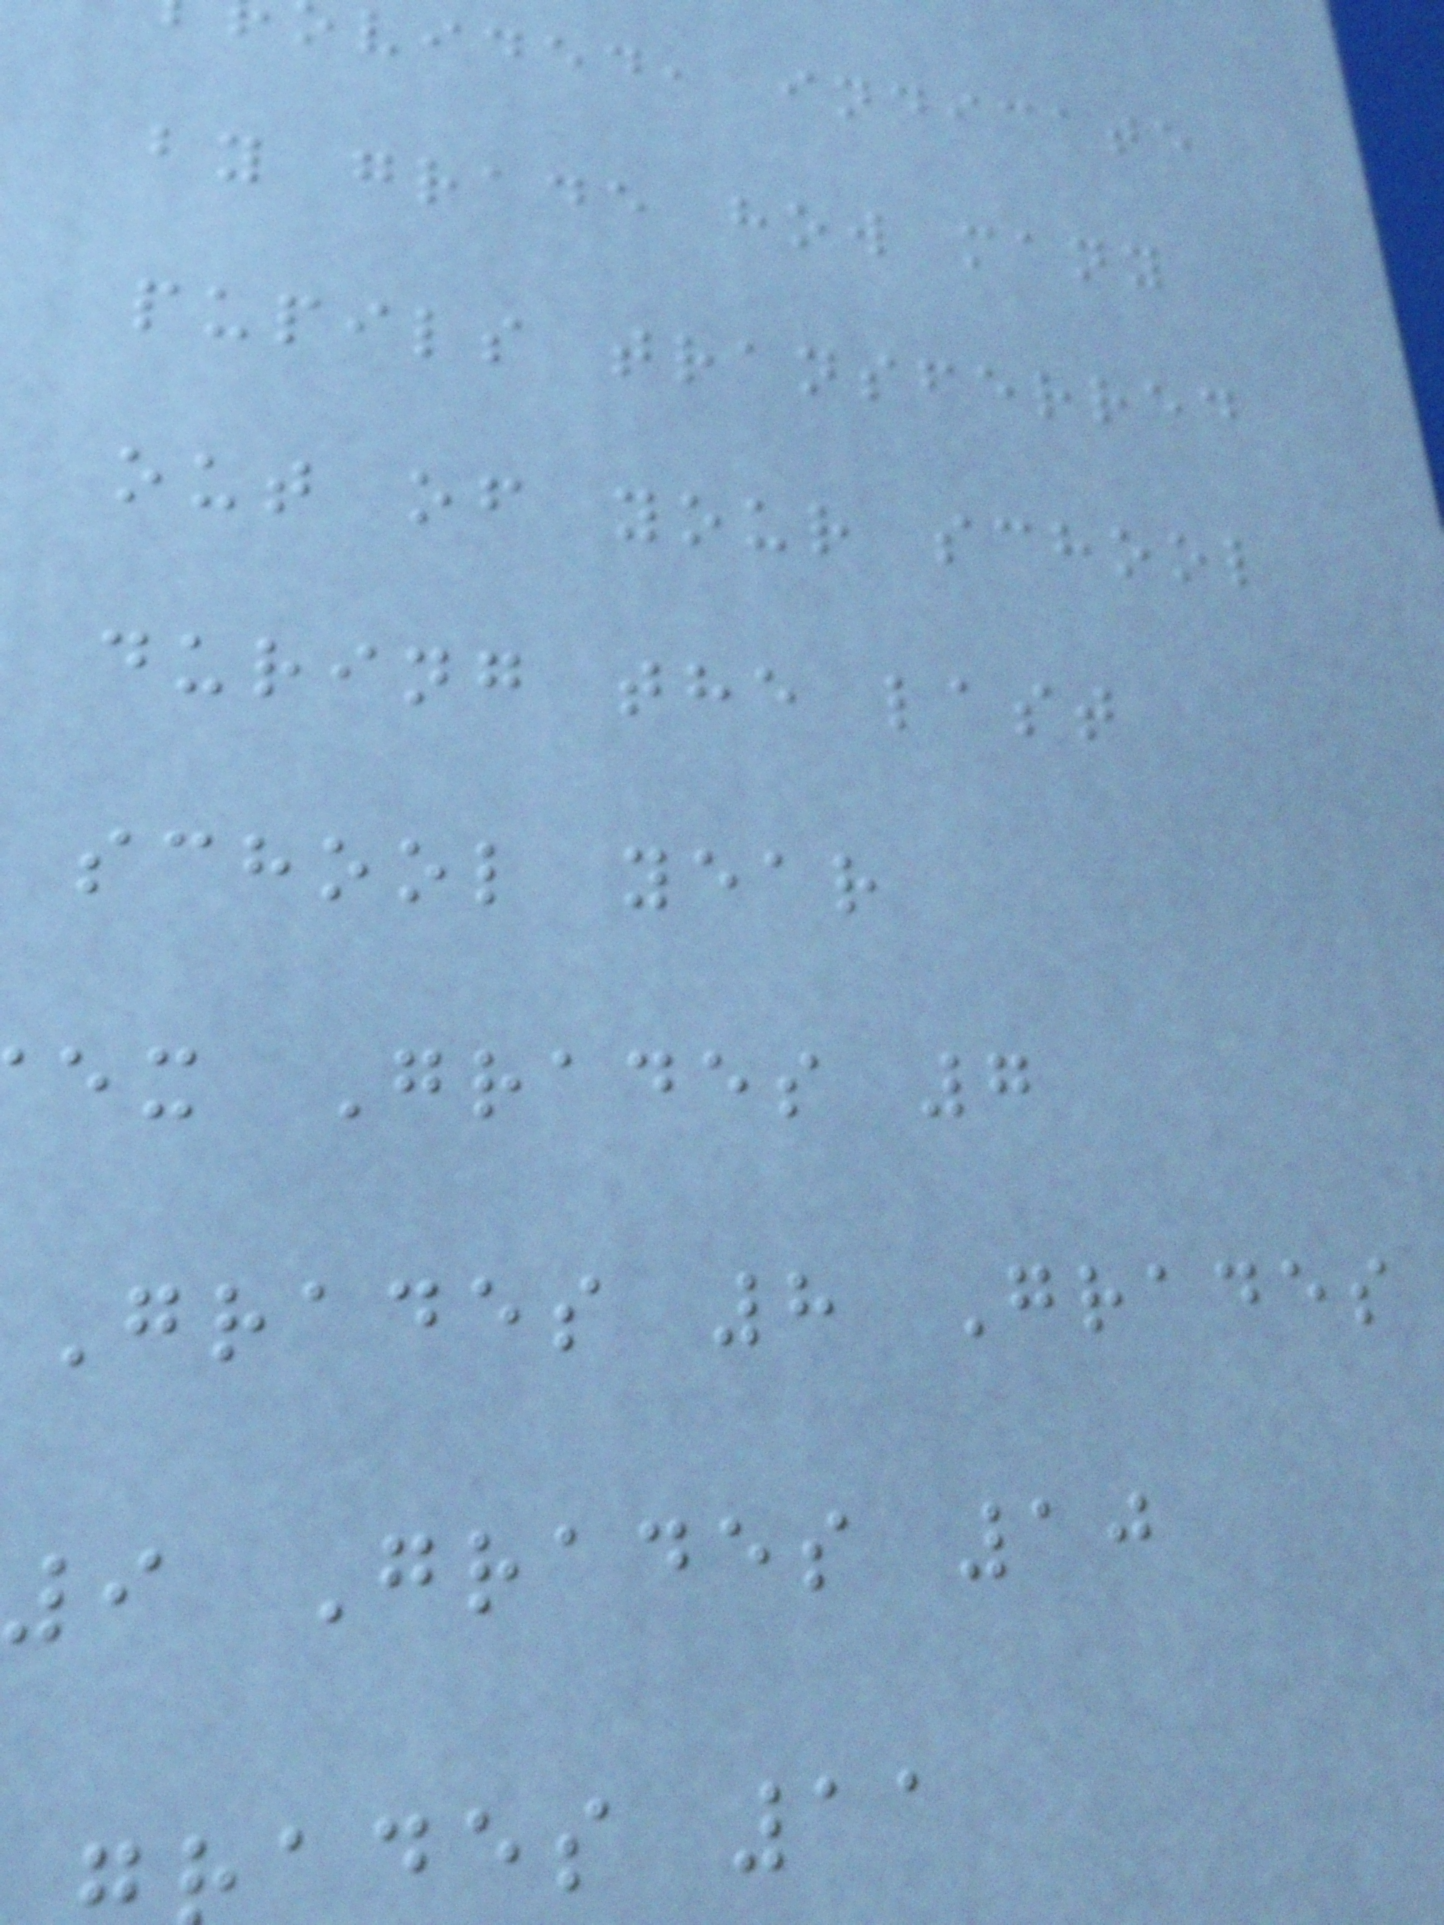vided, indicate
by grade how many
pupils transferred
out of your school
during the last
school year
ex Grades 7
Grades 8 Grades
9 Grades 10
ades 11
